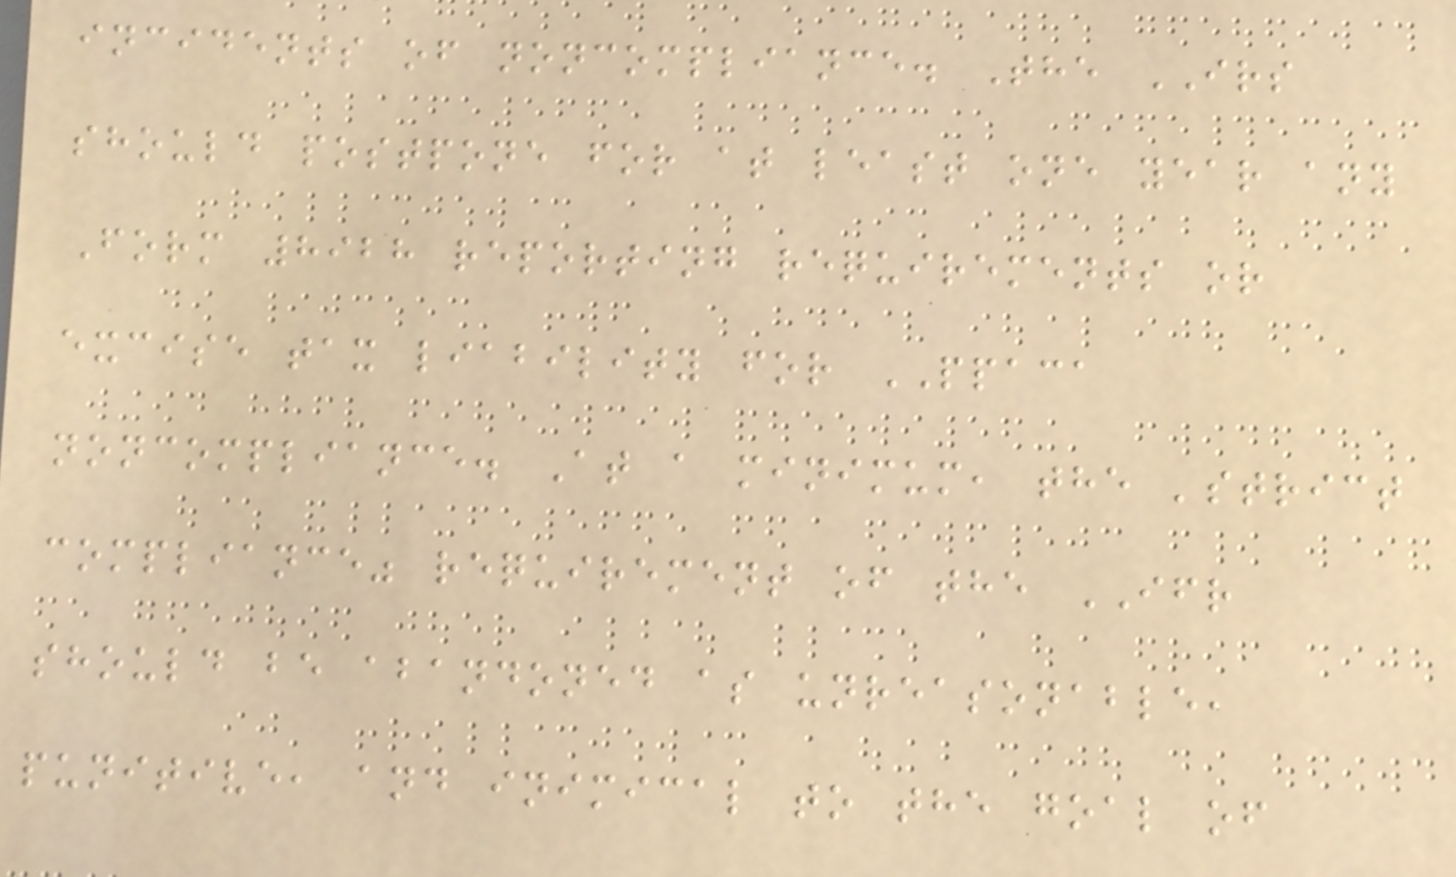incidents of noncompliance. The IRS
should postpone for at least one year any
Form 8928 reporting requirements or
excise tax liability for PPACA
noncompliance. At a minimum, the 'strict
compliance" requirement of the IFR
should be abandoned as unreasonable,
punitive, and inimical to the goal of
